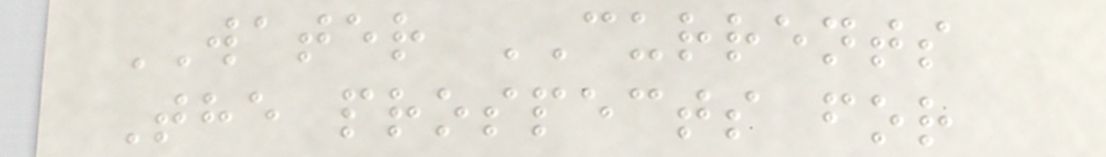WATER CURRENTS
The prospects for
